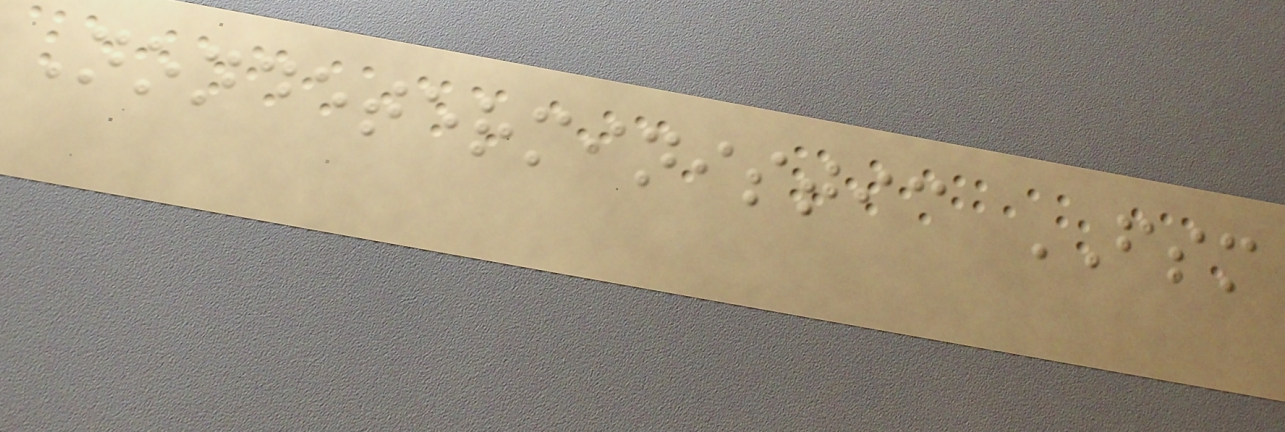Nondeterministic FSM
